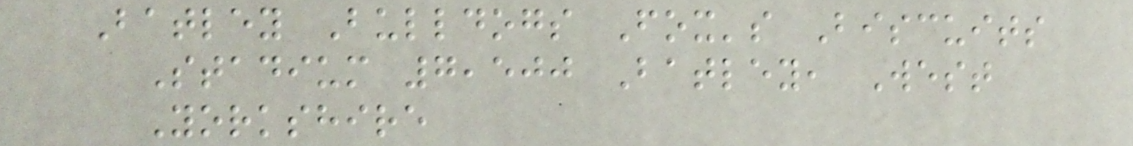Batley Bulldogs Fox's Biscuits
Stadium 7,500 Batley, West
Yorkshire
